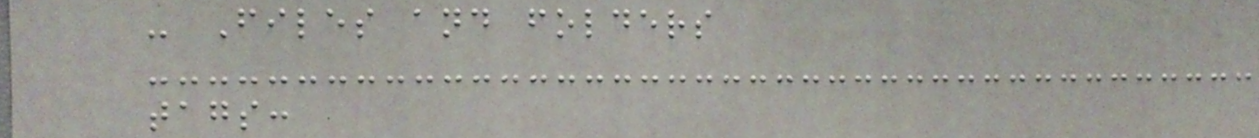- Files and folders
tags:
